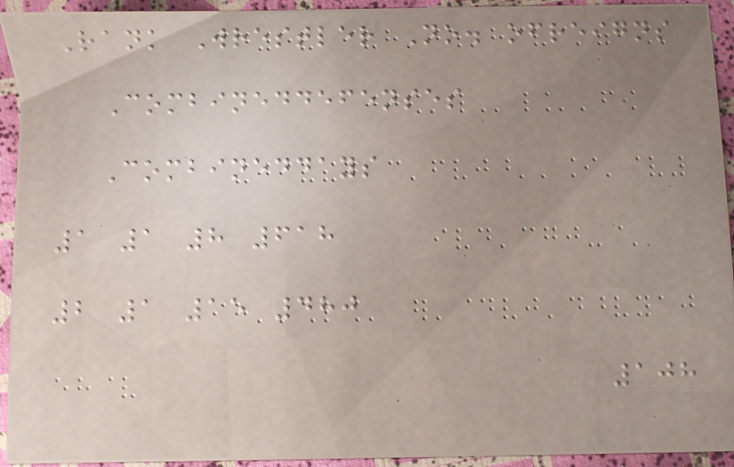Rank Wrestler No. ofreigns
Combineddefenses
Combineddays
1 1 8 618
2 1 15 480
108
